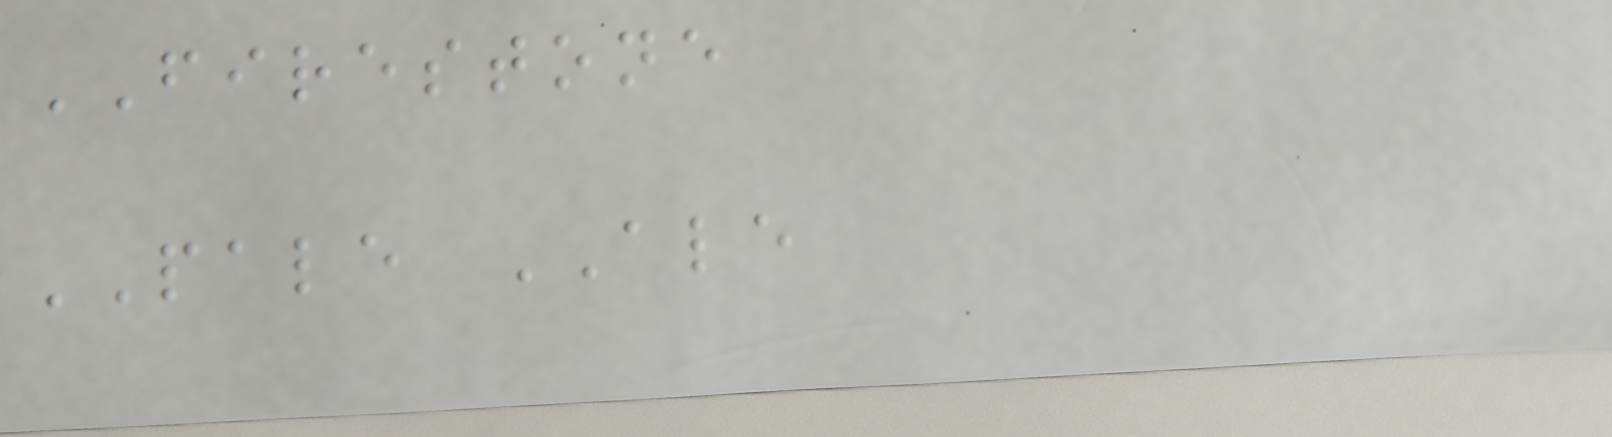FIRESTONE
PALE ALE
